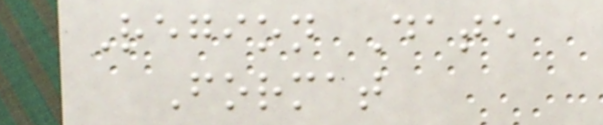Region Date
Format
